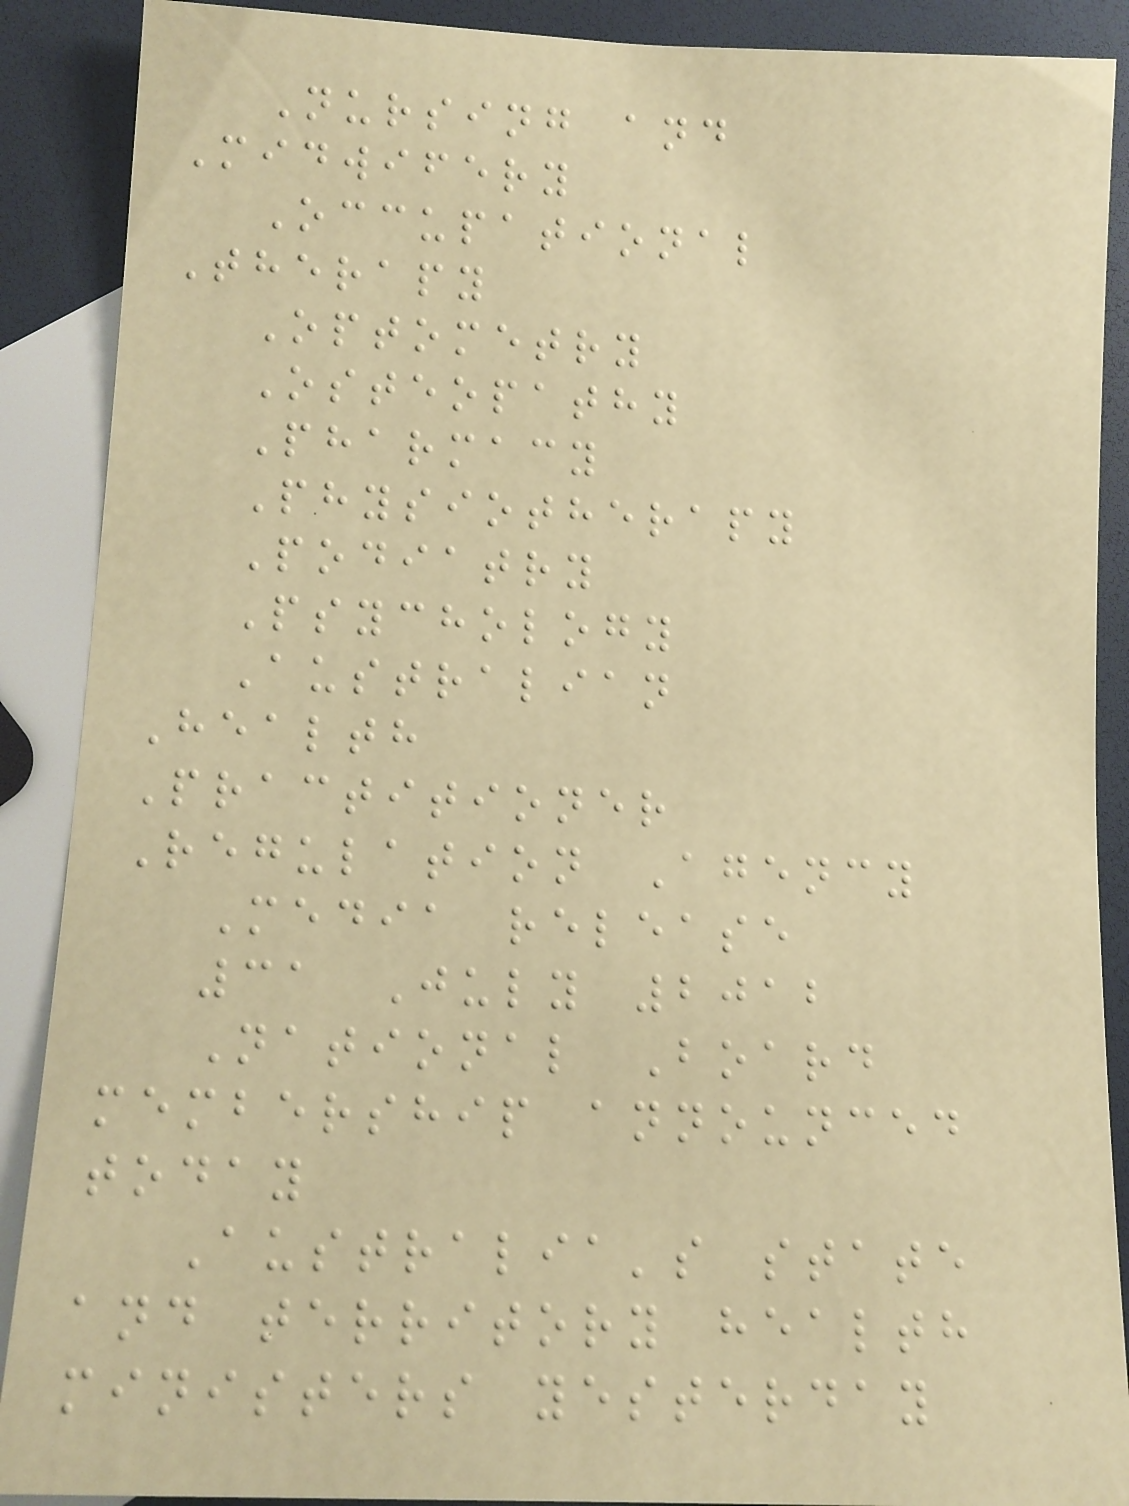Nursing and
Midwifery
Occupational
Therapy
Optometry
Osteopathy
Pharmacy
Physiotherapy
Podiatry
Psychology
Australian
Health
Practitioner
Regulation Agency
Media release
31 July 2012
National Board
membership announced
today
Australia's state
and territory health
ministers yesterday
